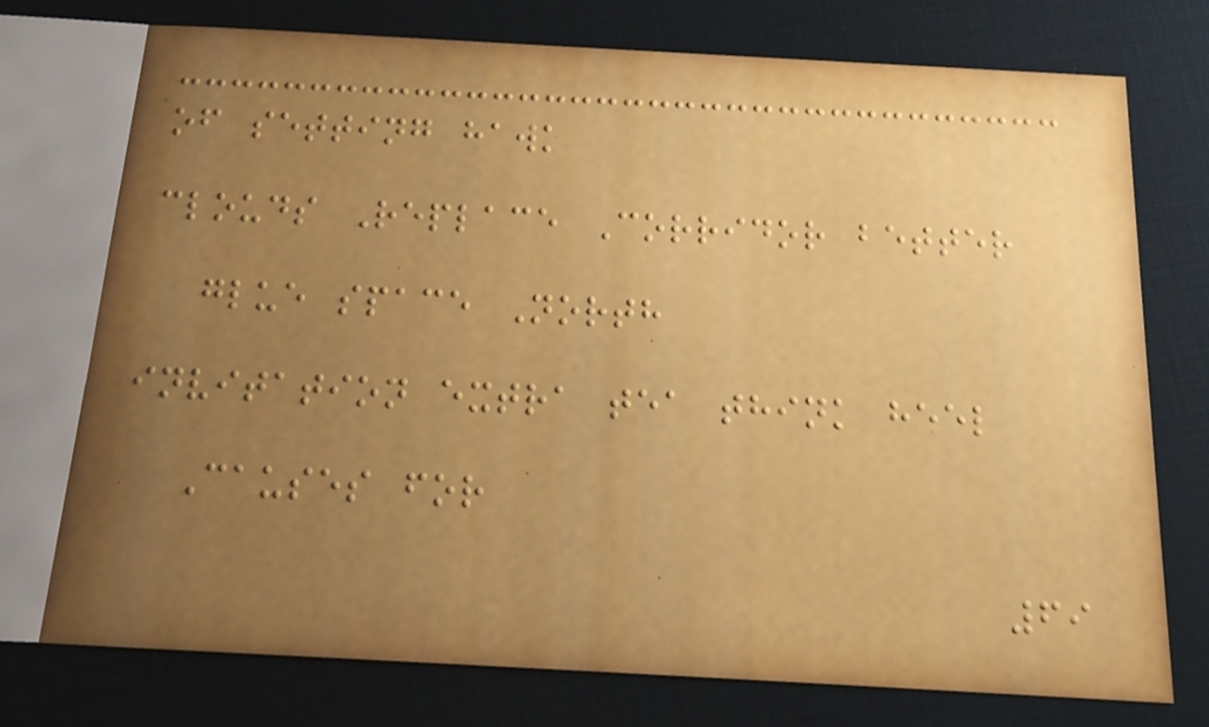of setting hawk
clouds Replace Corridor better
glue space North
invitation extra tea think heel
Causes for
69
